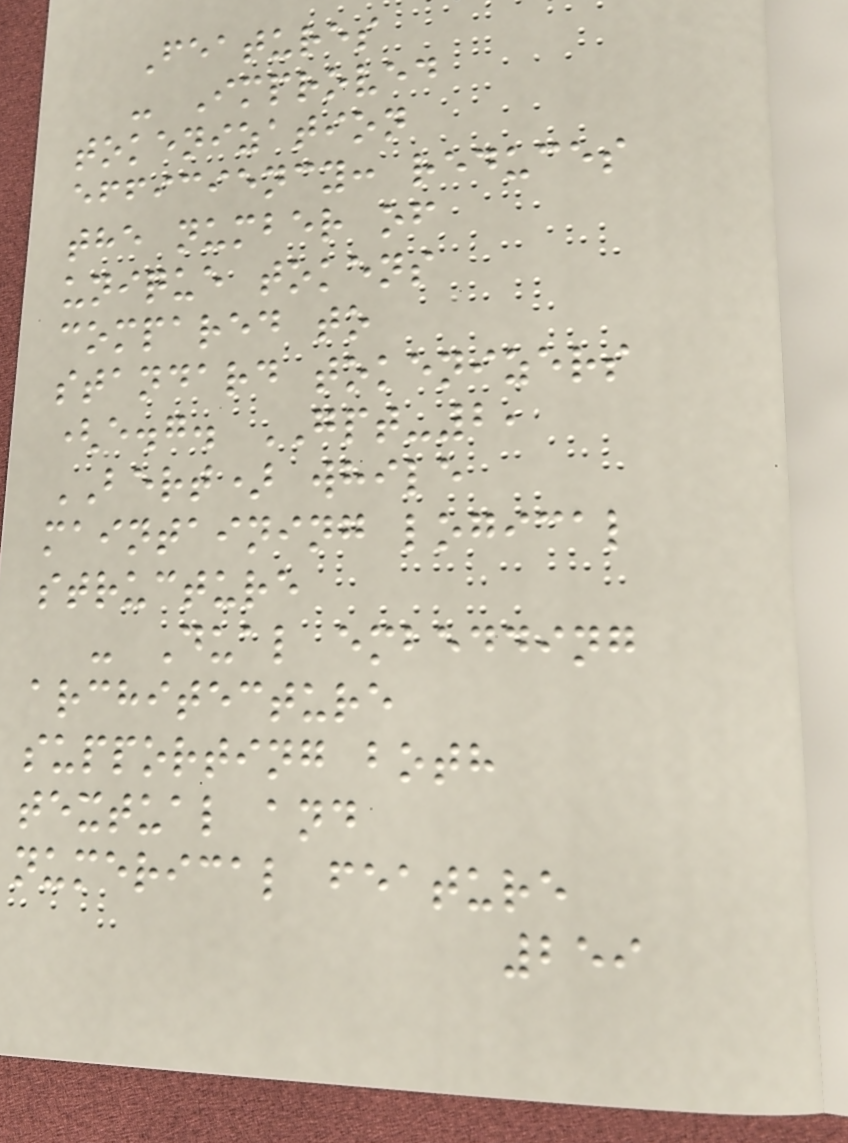Features
- Improved
tokenization
efficiency: reduces
the number of
unique tokens
compared to
standard tokenizers
(e.g. GPT-2,
BERT) while
maintaining logical
structure
- Dual embedding
architecture
supporting both
textual and
numerical feature
259
